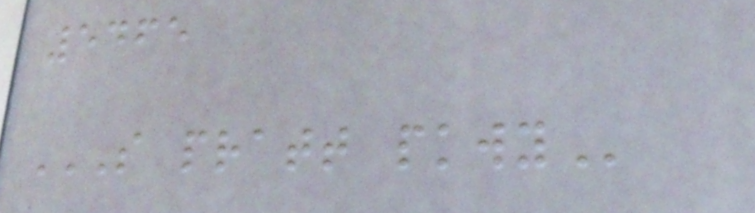5465
S PRATT PKWY
